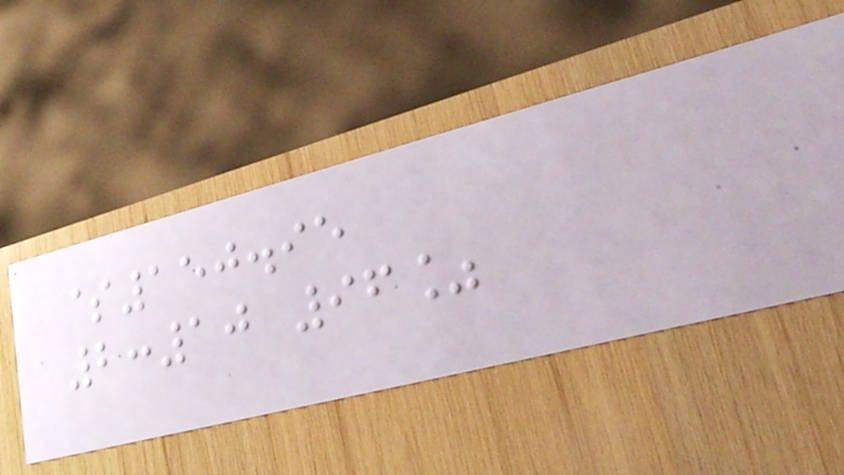$150.95
2:10 96%
